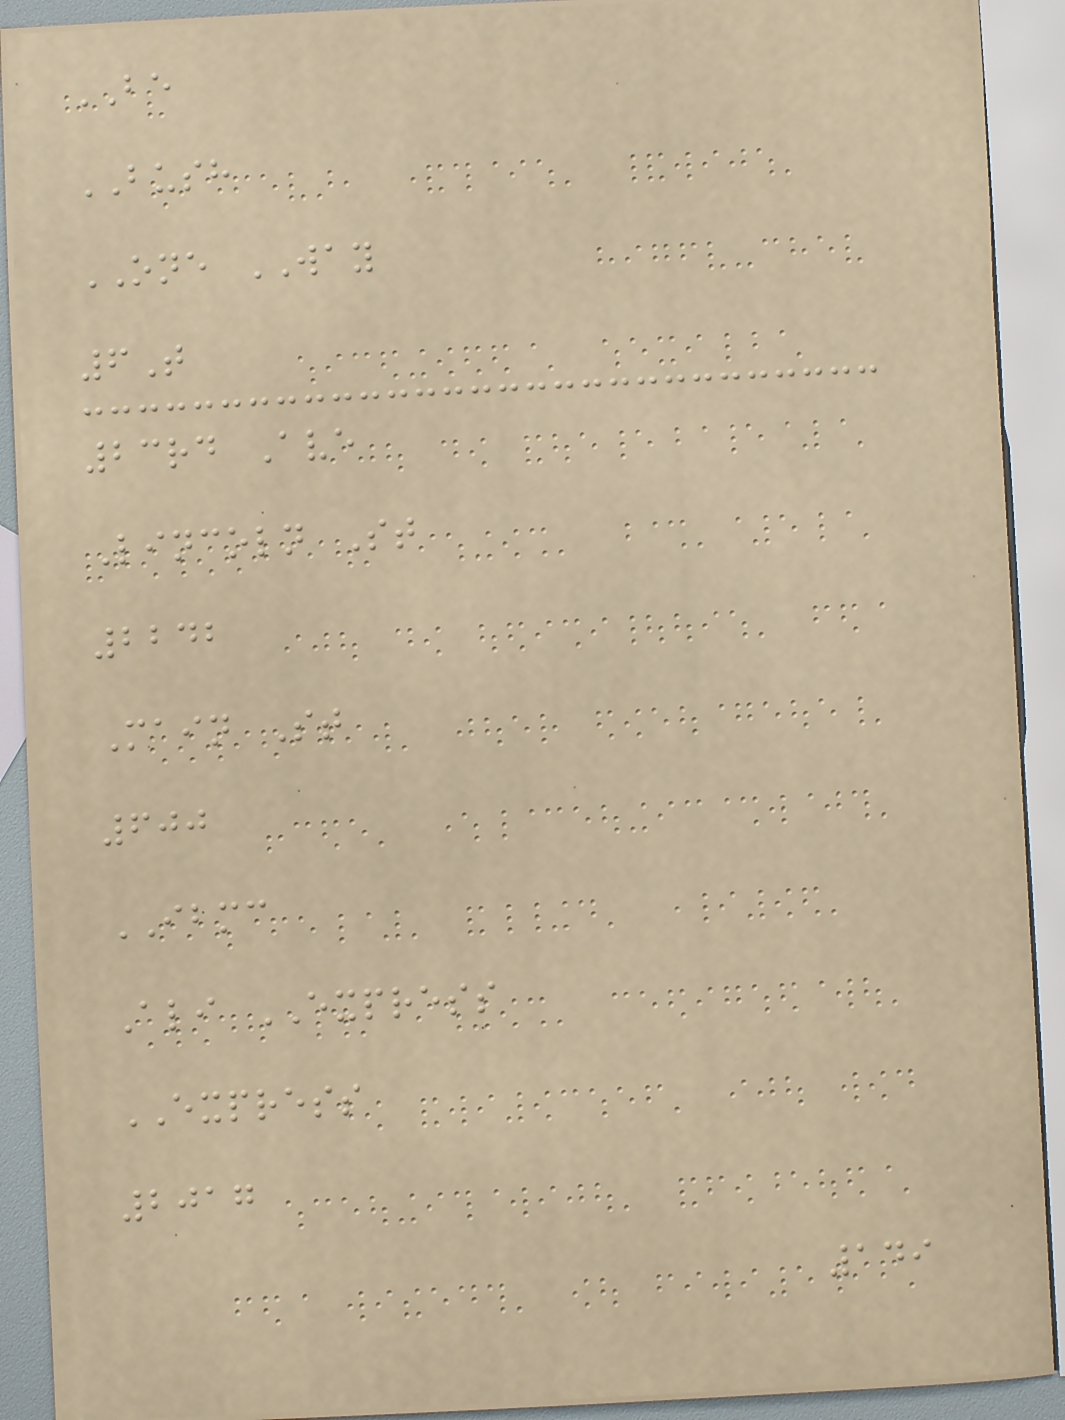BE
BUSH
ONE WAY
6T
23rd Ave
Lincoln St
2242
Main St
600
IBMC
Ali EXPRESS
EXPRESS
2017
149
